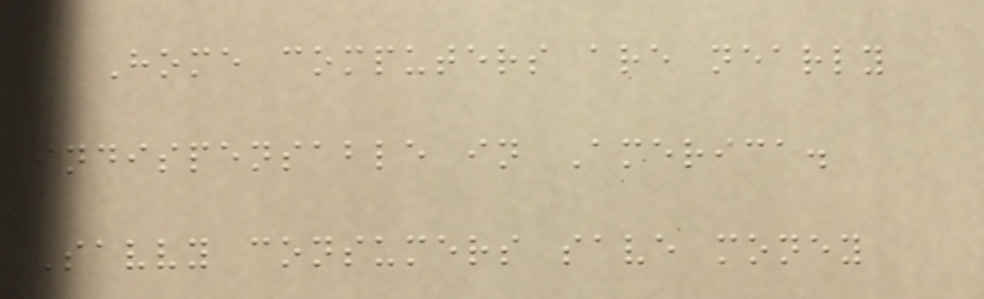Home computers are nearly
indispensable in America.
Savvy consumers save money
